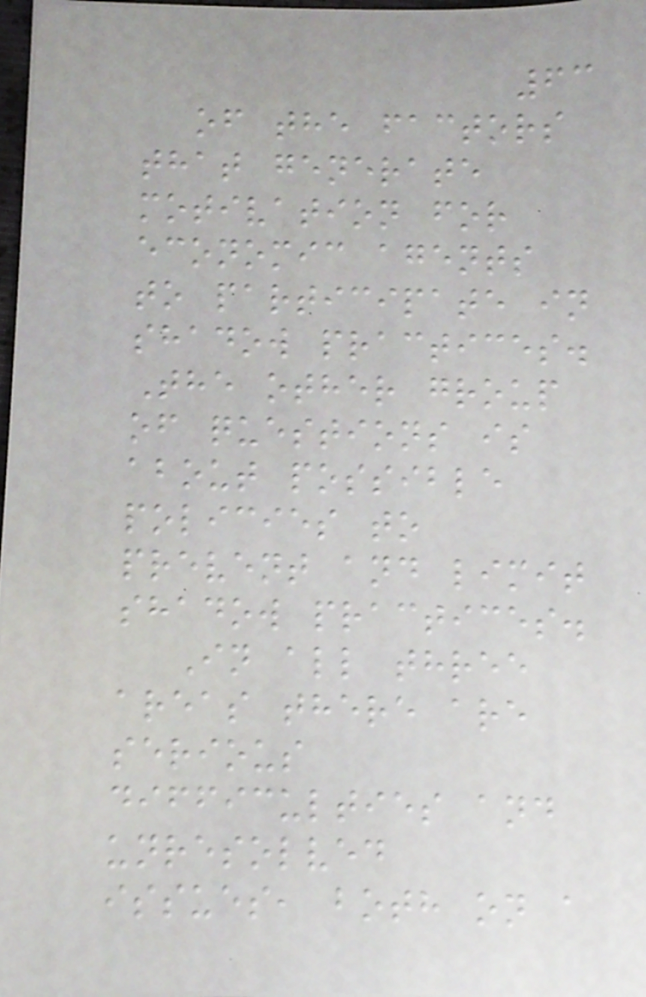63
of the factors
that generate
motivation for
economic agents
to participate in
shadow practices.
The other group
of questions is
about possible
policies to
prevent and limit
shadow practices.
In all three
areas there are
serious
difficulties and
unresolved
issues, both on a
